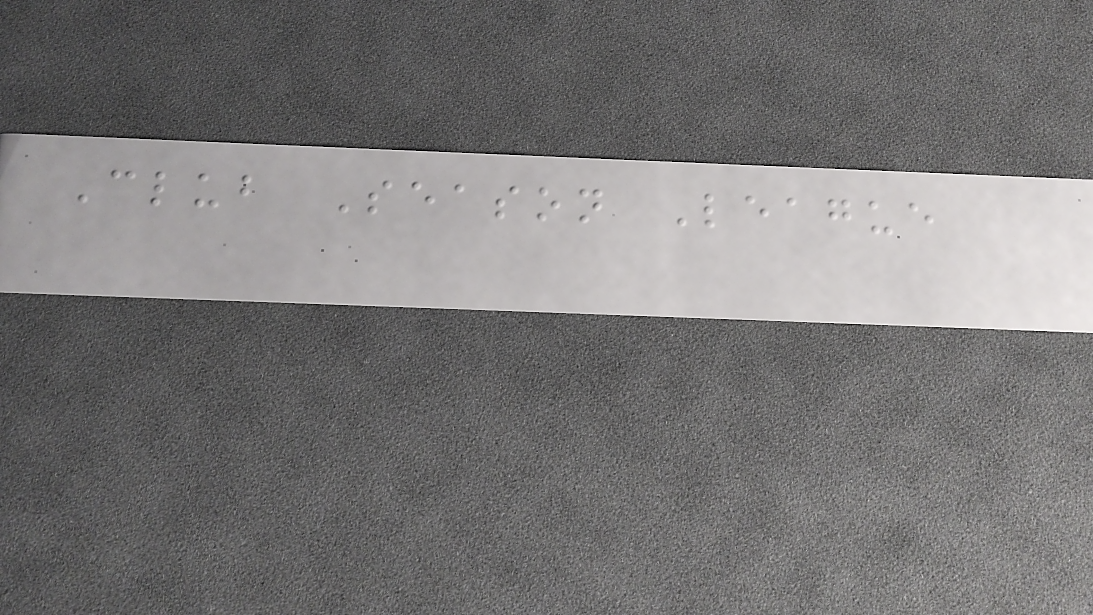Club Season League
